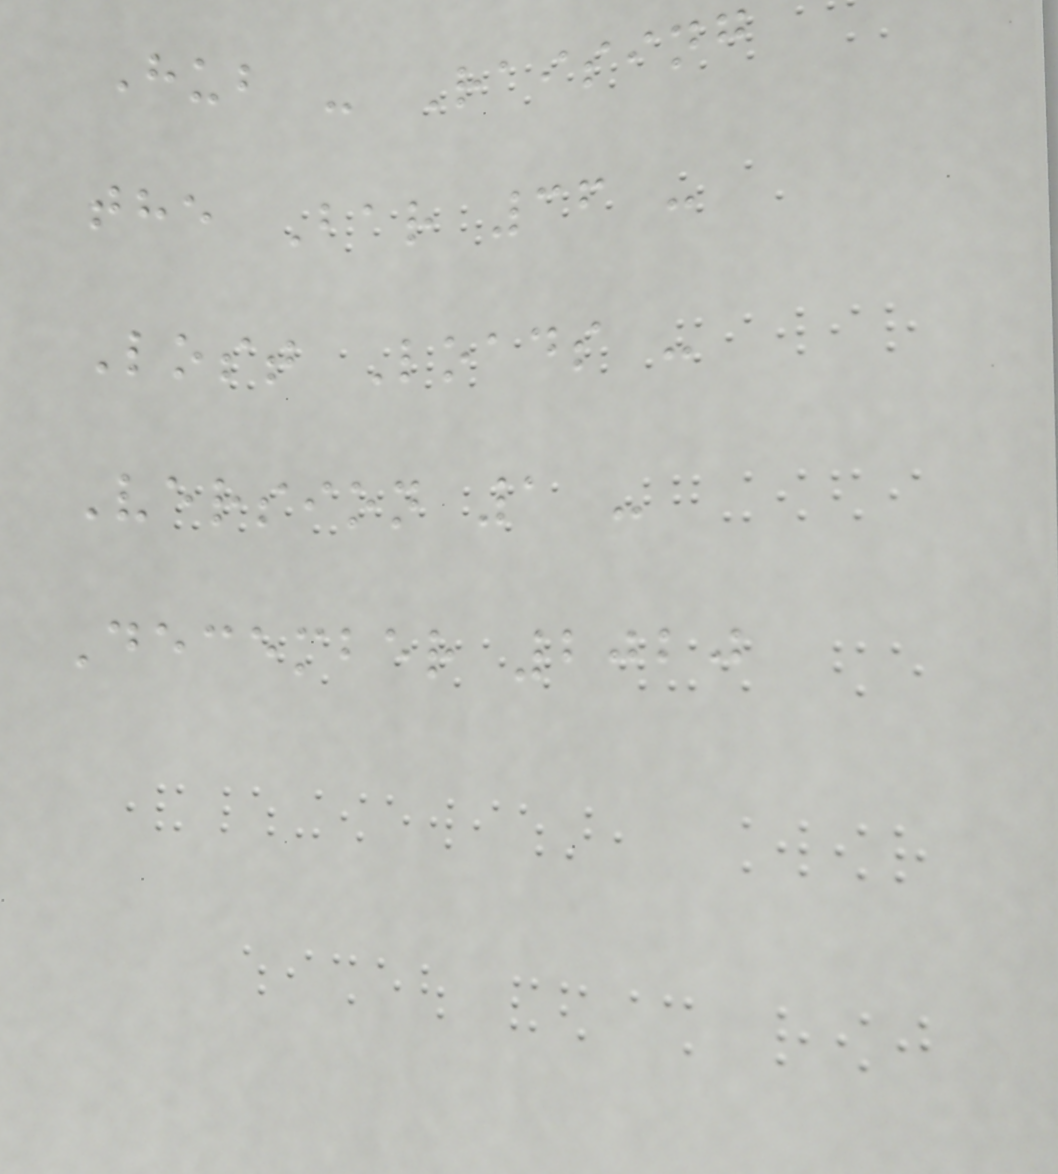Hub - Raising
the Bar 36 -
Lost Loads -
Version 1 -
December 2020
